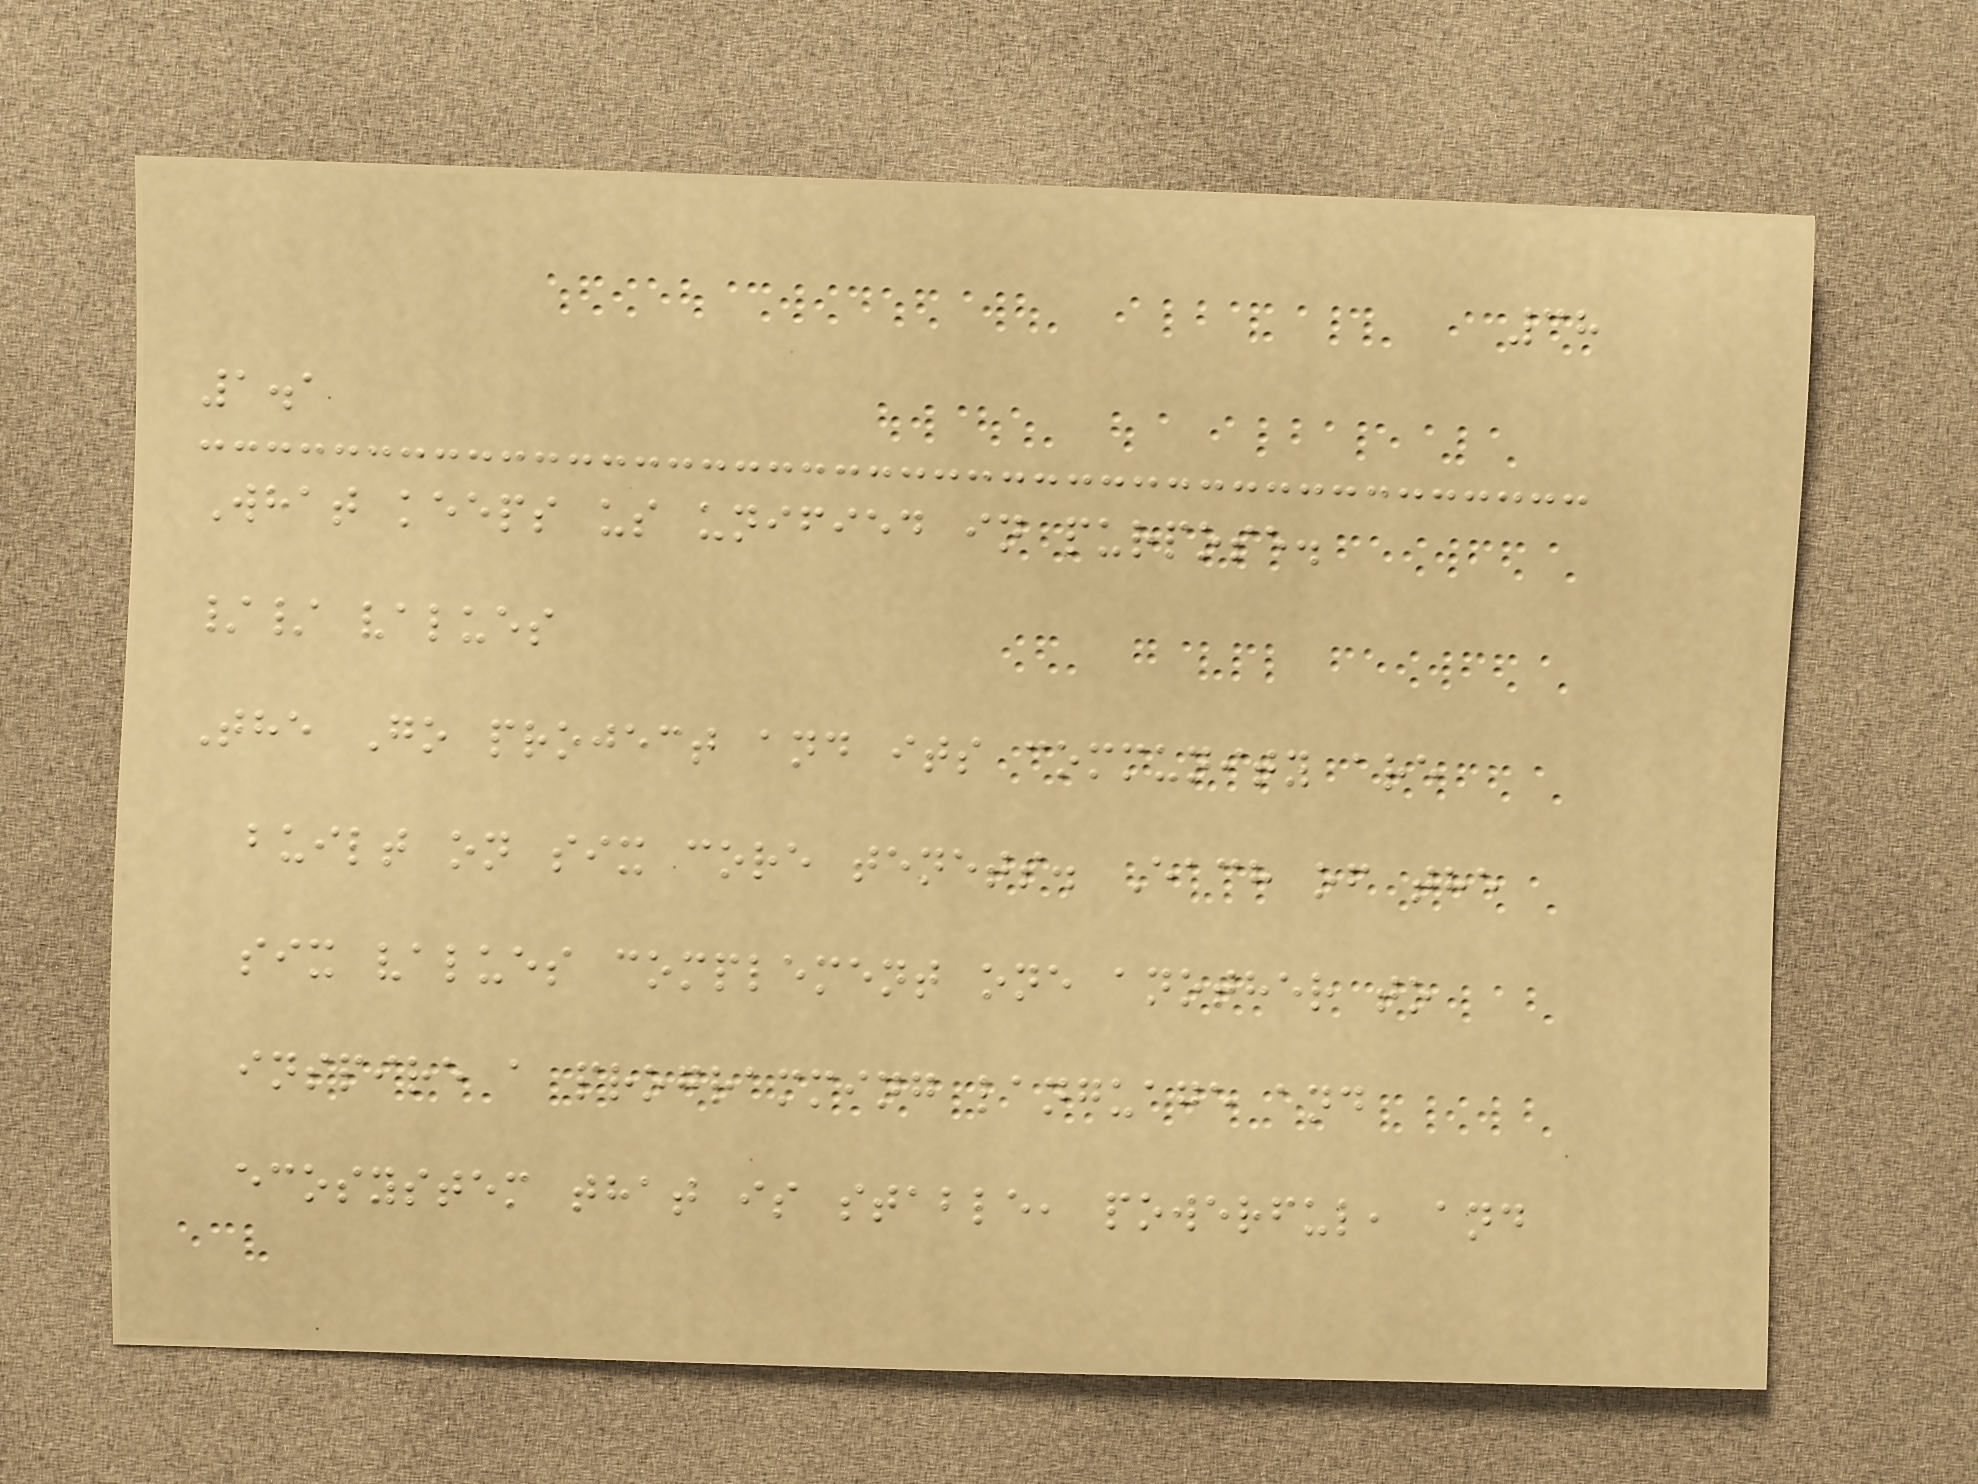38
1.1
What keeps us unified in purpose.
// values
The Go project and its community are
built on six core tenets. Each of the
six values complement one another to
inspire a programming language and
ecosystem that is stable, powerful, and
